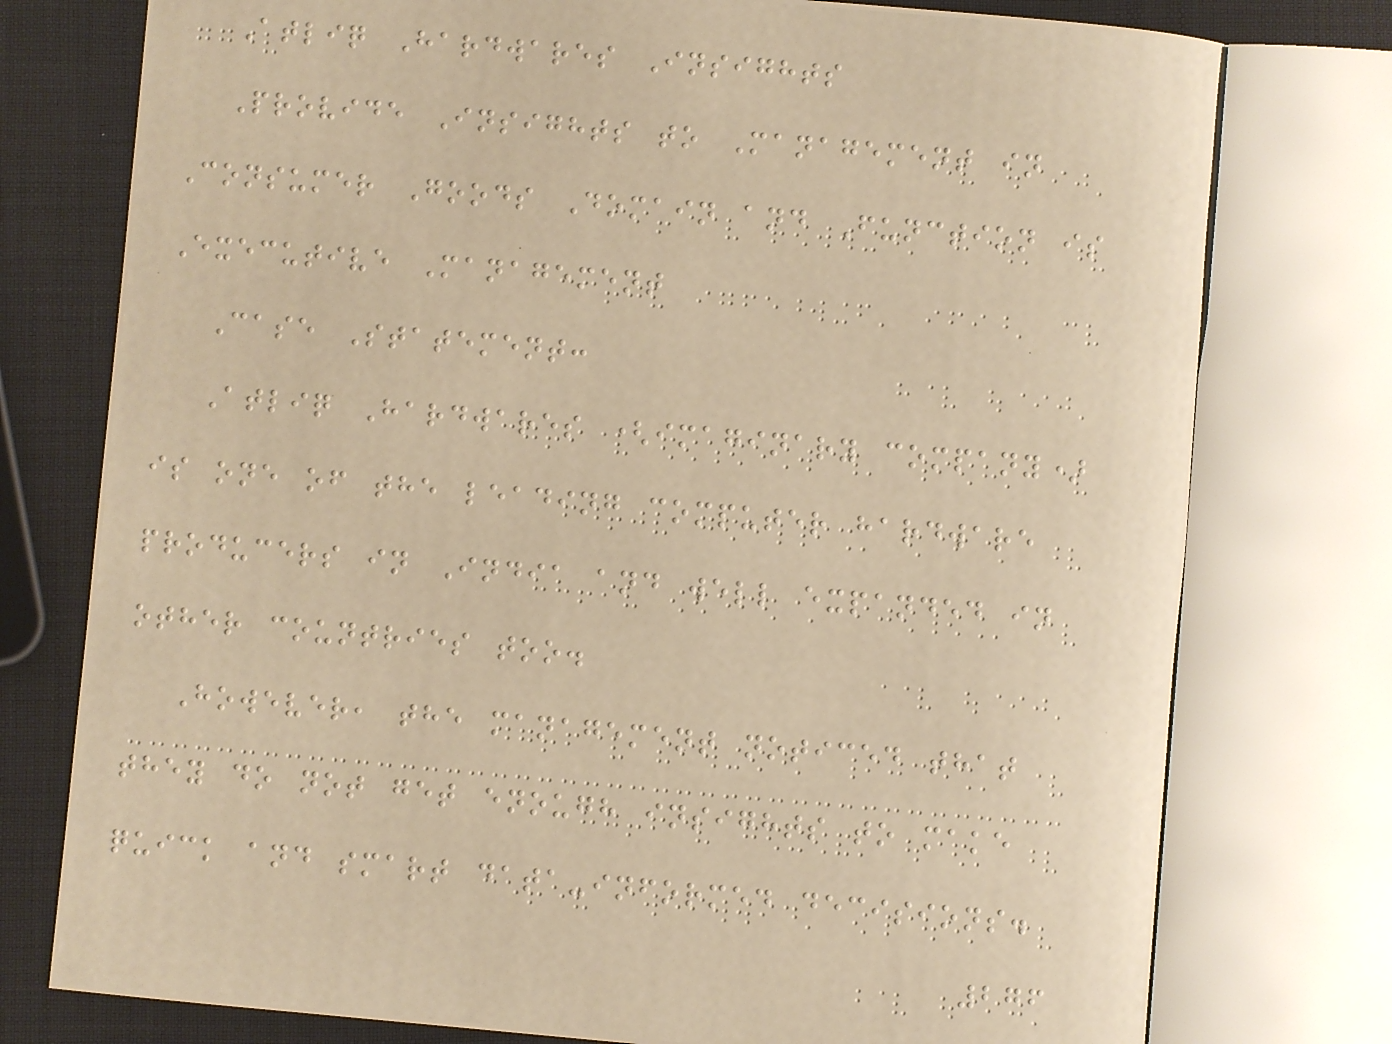Atliq Hardwares Insights
Provide Insights to Management in
Consumer Goods Domain and Function is
Executive Management
Case Statement:
Atliq Hardwares (imaginary company)
is one of the leading computer hardware
producers in India and well expanded in
other countries too.
However, the management noticed that
they do not get enough insights to make
quick and smart data-informed decisions.
276
